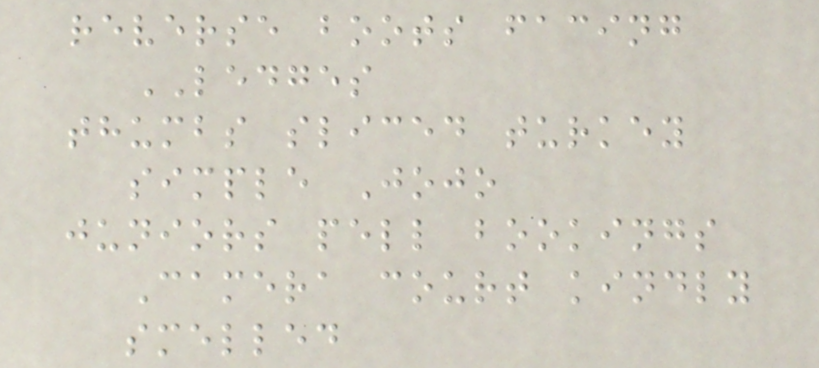reverse boots facing
LEDGES
thumbs sliced turkey
simple Jojo
juniors pell bookings
Camera court kindly
smelled
